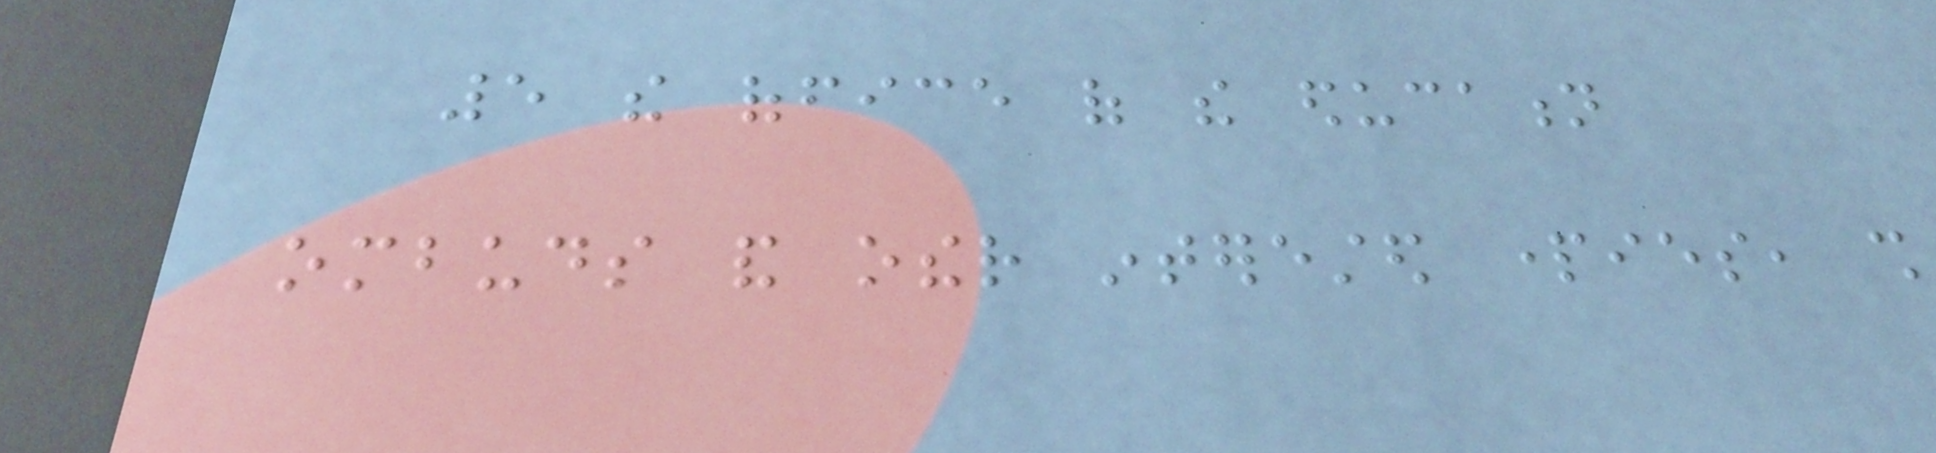5 the office of the education
ombuds and other interested parties, shall
